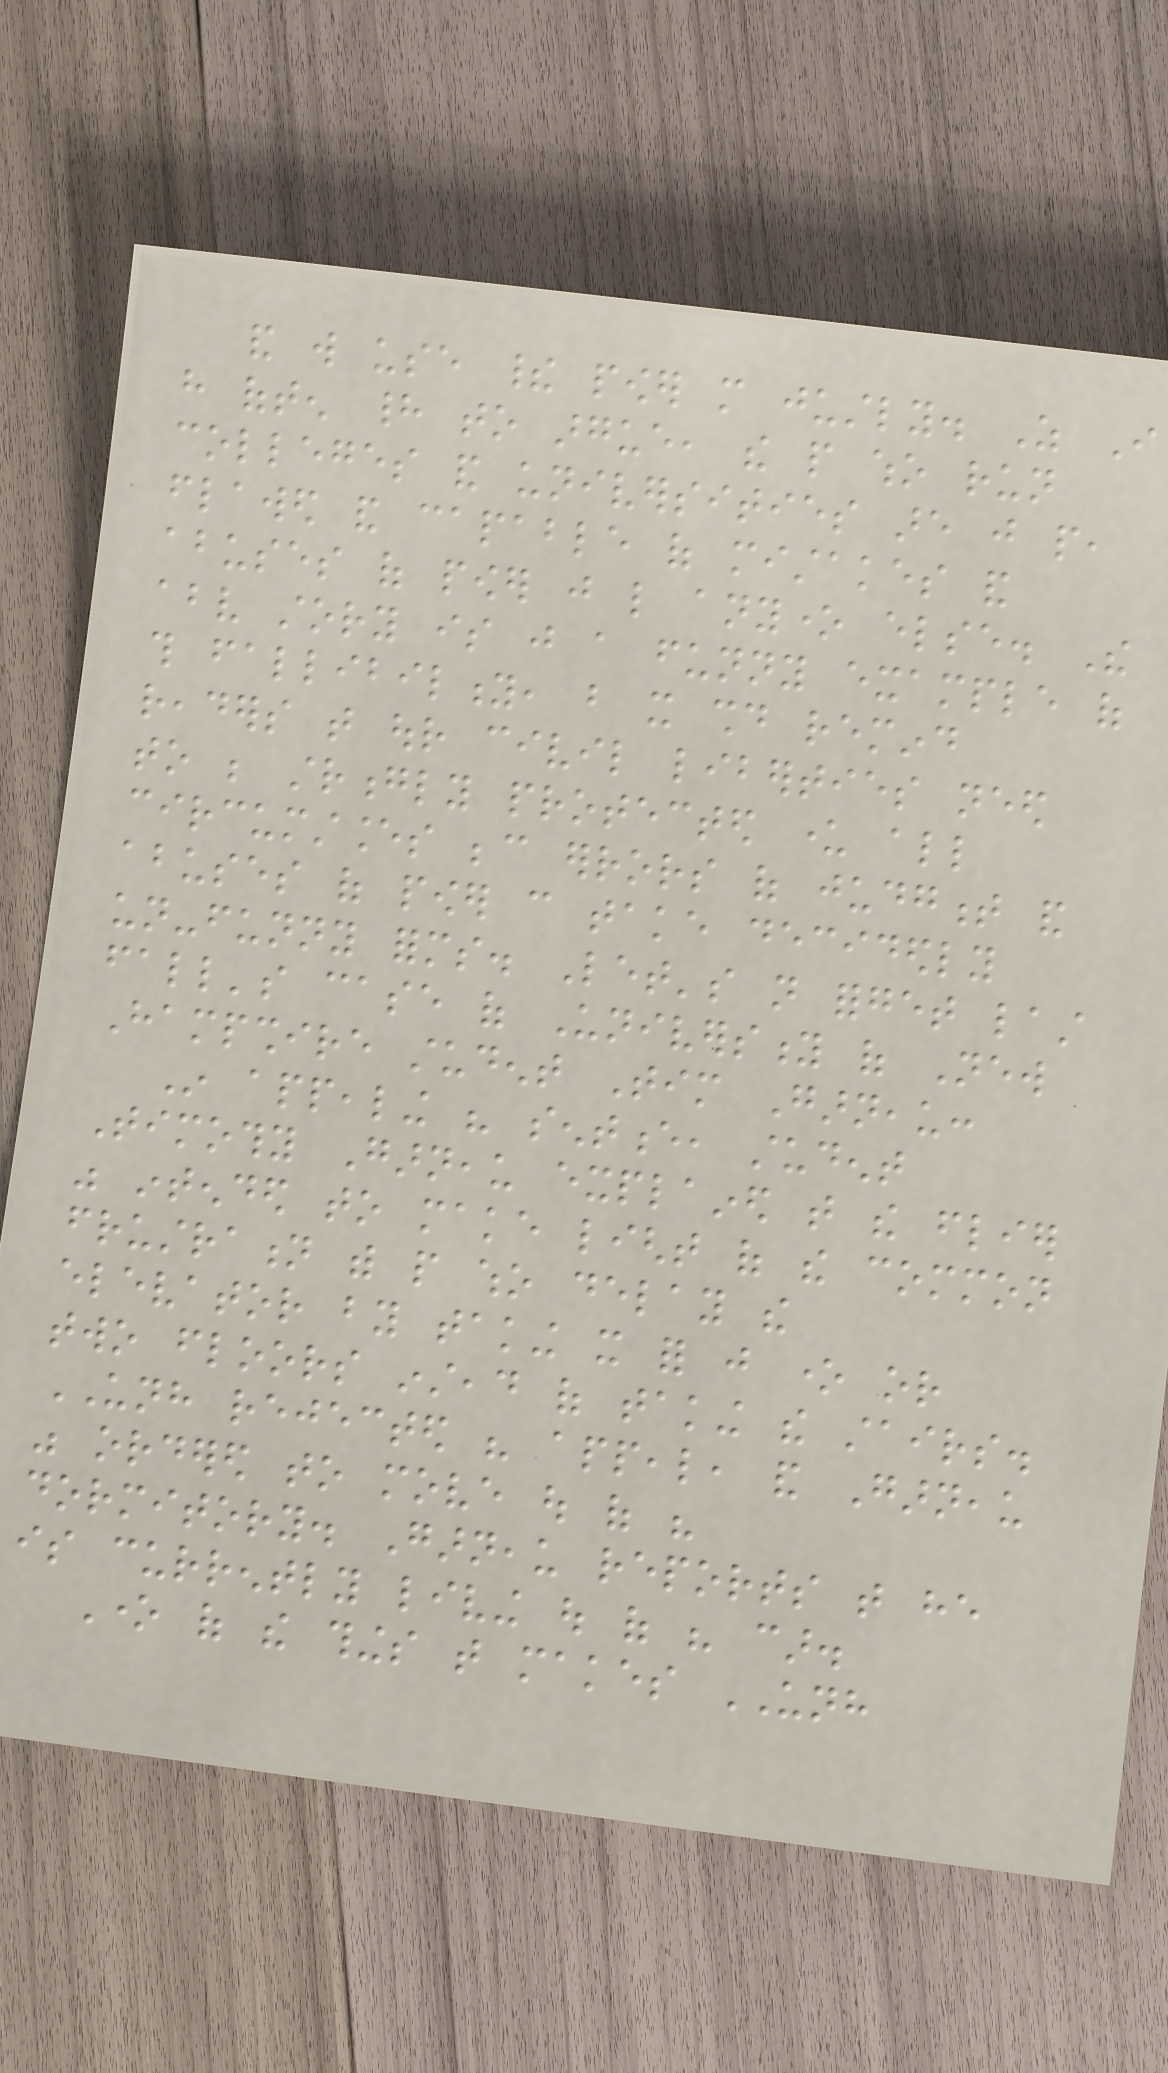and will use their power more justly. As I
have often had to argue, the people who run
colleges and universities are just people,
flawed and capable of mistakes and
abuses of power just like anyone else. The
above story is just a funny example of
this fallibility, but it should remind
readers that our civil liberties need
to be strongly protected under all
circumstances because errors of judgment and
abuses of power can take decidedly
un-funny forms. Let's not forget last
fall's case of University of New
Hampshire student Tim Garneau:
In appealing his sentence, student
Timothy Garneau explained that the flier
was intended to make light of the common
frustration with people who delay the
elevator by taking it for just one or
two floors instead of taking the stairs.
UNH rejected his appeal, and Garneau
was ordered to move out of his
dormitory. Garneau reports that he
is currently living out of his car.
One of the things that makes UNH
